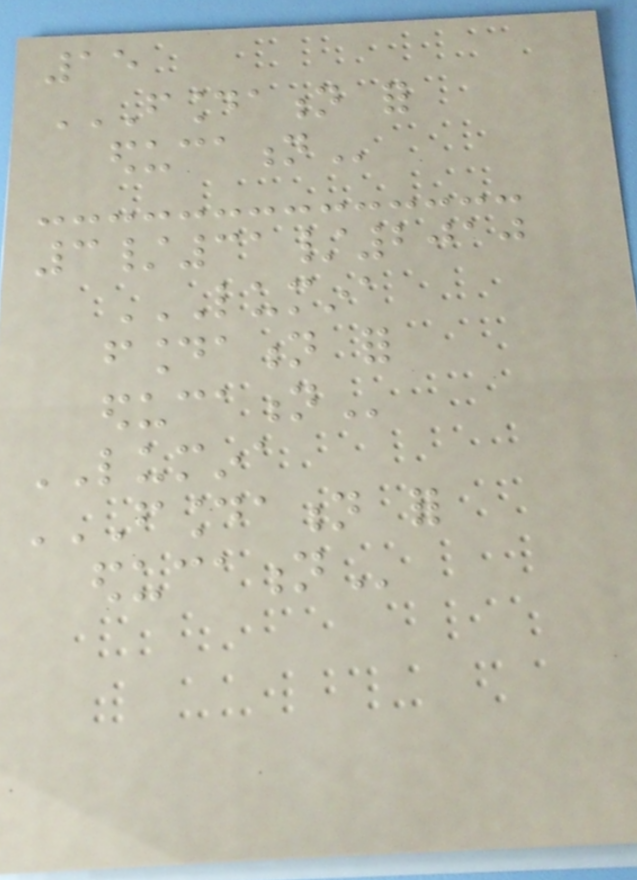15
FOUNDATION FOR
EDUCATION
3/31/2010
LUMINA
FOUNDATION FOR
EDUCATION
LUMINA
FOUNDATION FOR
EDUCATION
